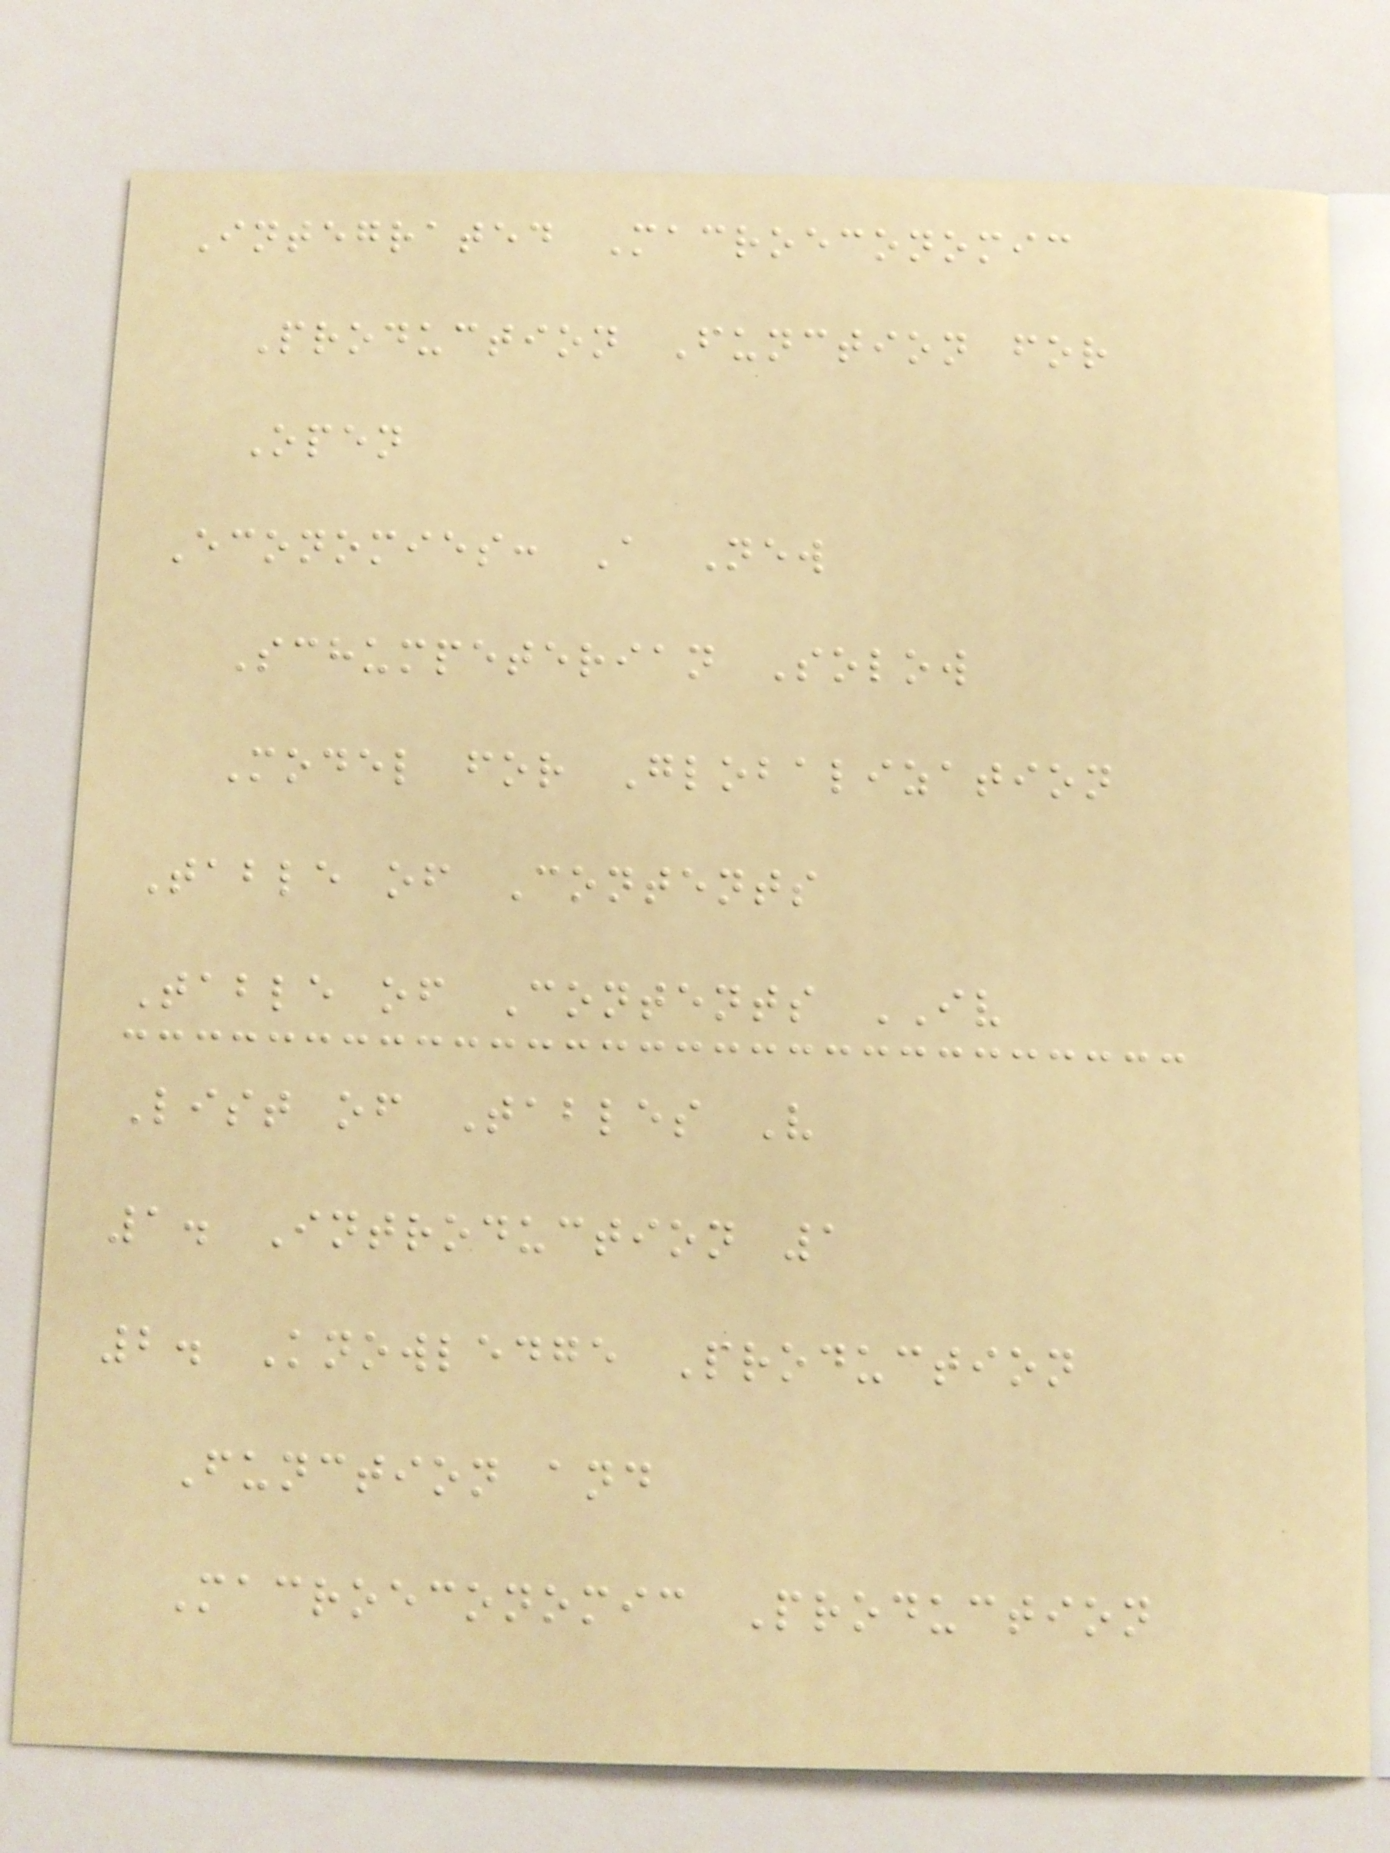Integrated Macroeconomic
Production Function for
Open
Economies: A New
Schumpeterian Solow
Model for Globalization
Table of Contents
Table of Contents IV
List of Tables V
1. Introduction 1
2. Knowledge Production
Function and
Macroeconomic Production
